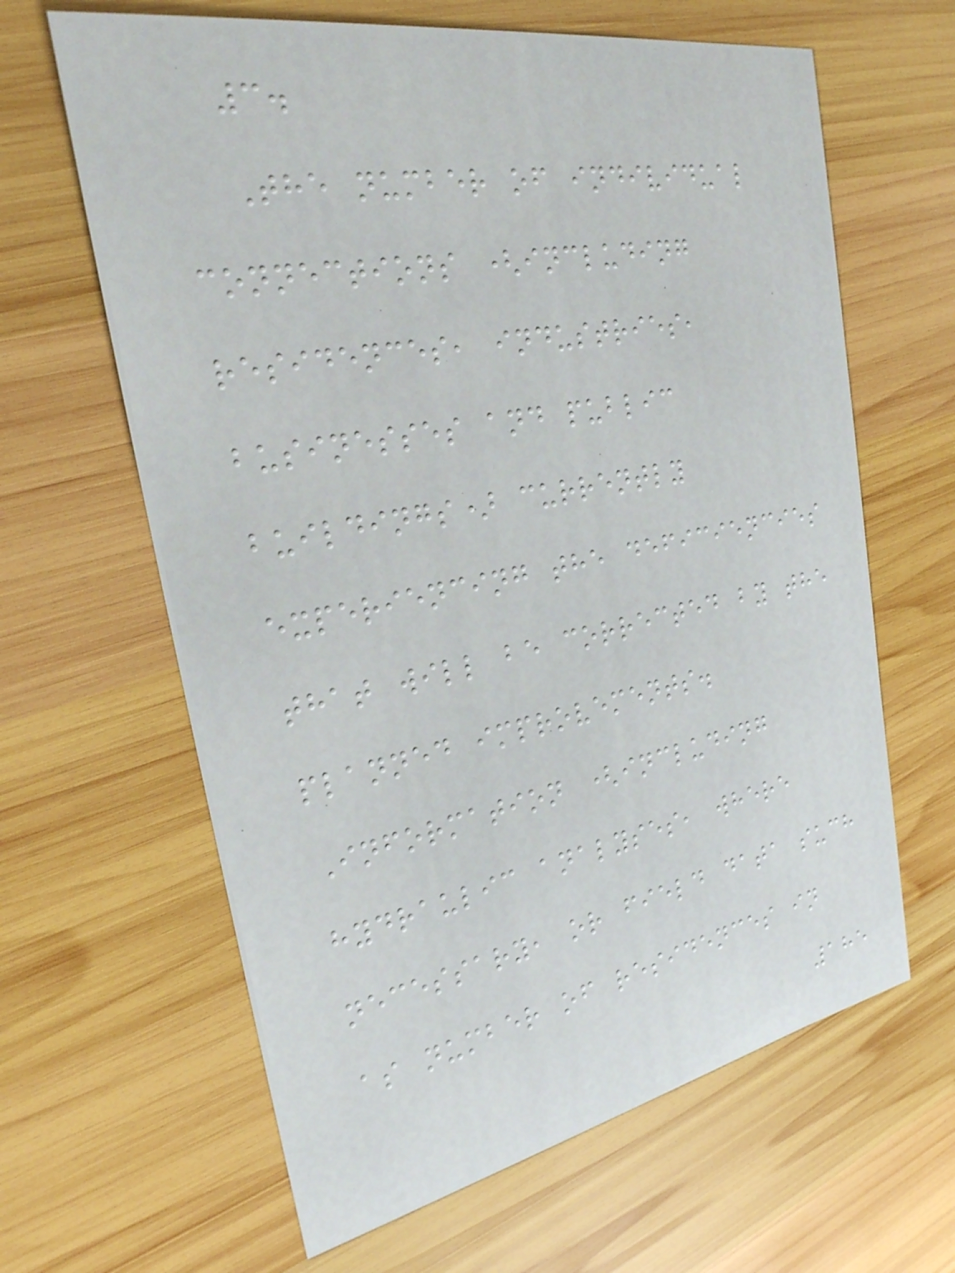3.
The number of individual
connections (including
residences, industries,
businesses and public
buildings) currently
experiencing the deficiencies
that will be corrected by the
planned improvements.
Information (including
hydraulic analyses, where
necessary, or field data such
as number of residences in
185
